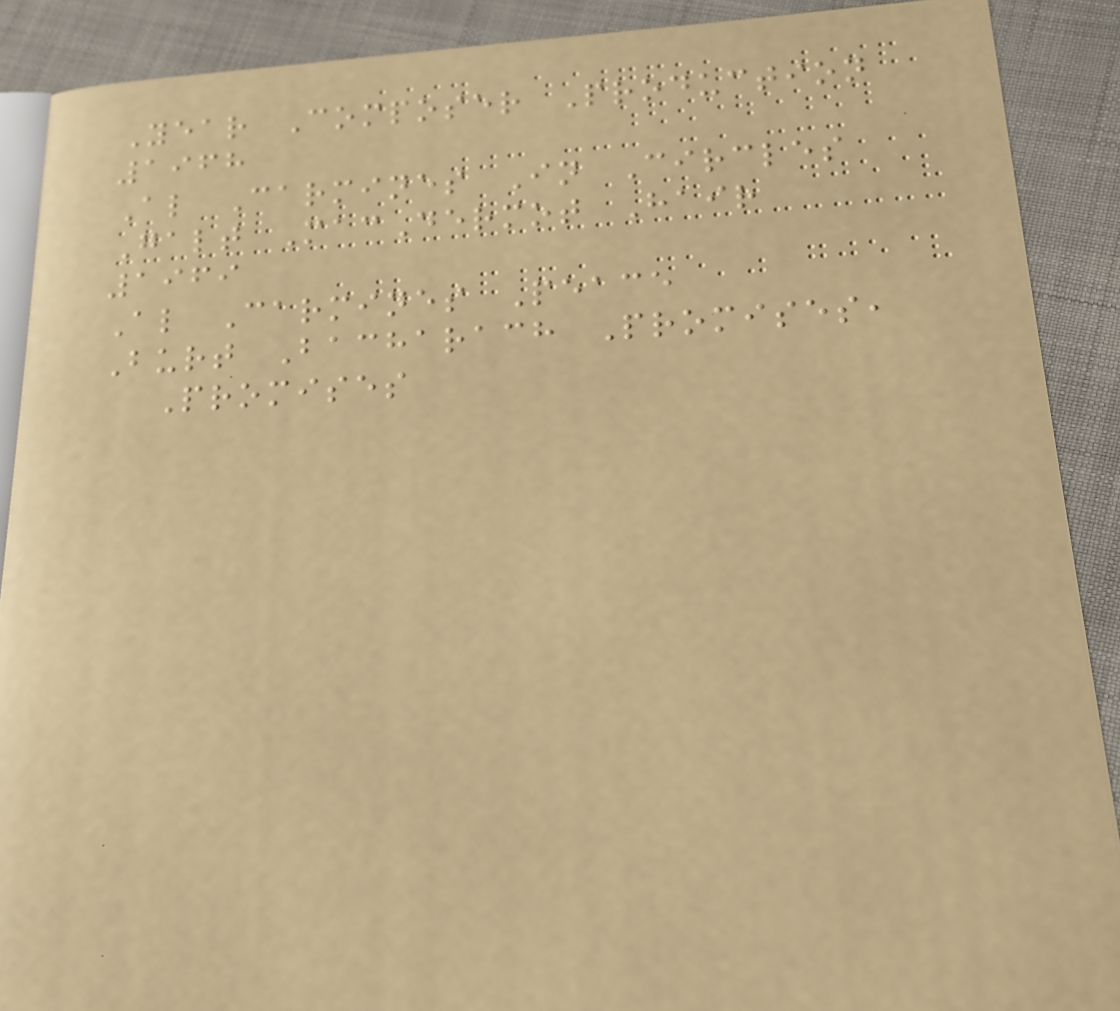Year Composer Production
1968
Al Carmines In Circles
Galt MacDermot Hair
1969
Al Carmines Peace
Burt Bacharach Promises,
Promises
